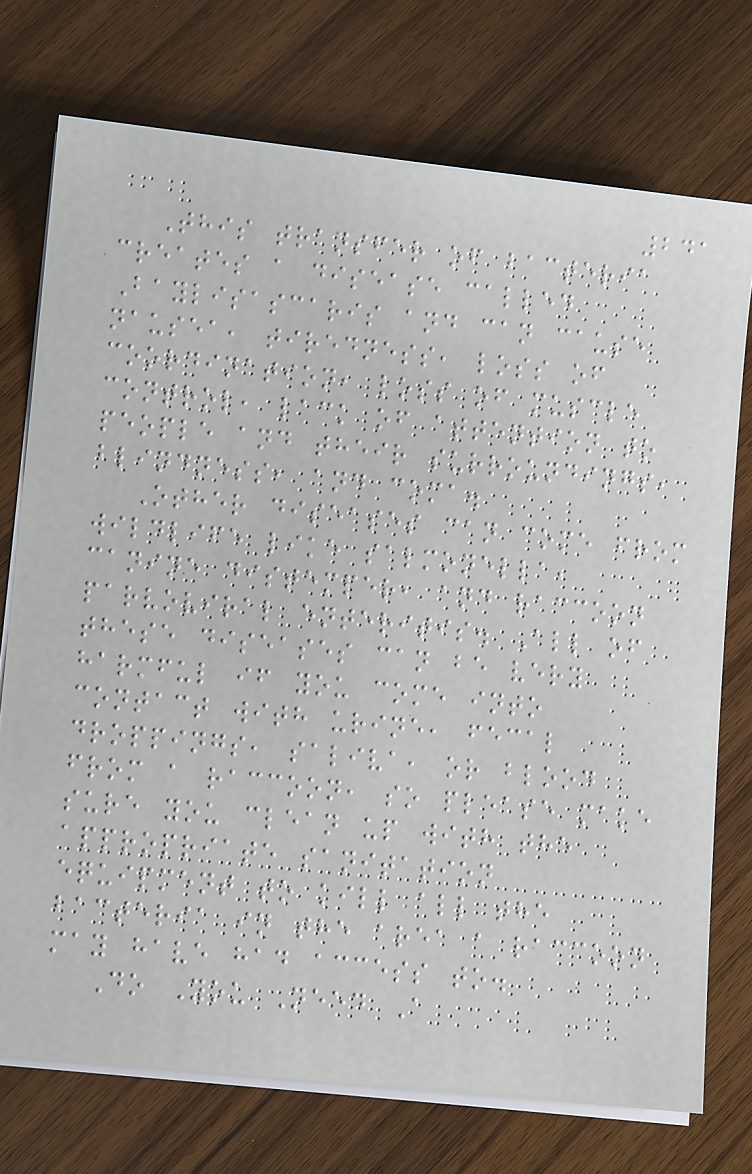241
This transfer of bacteria
creates a disease called
Baylisascaris and can cause
nausea, tiredness, loss of
coordination, loss of muscle
control, lack of attention to
people and their surroundings,
blindness, and coma.
Other diseases can come from
wildlife like salmonella,
canine distemper, and raccoon
parvoviral enteritis. All of
these diseases can be very
harmful if you come into
contact with urine, fecal
droppings, saliva, or blood
from a raccoon, so please make
sure you clean up with the
appropriate sanitation
equipment to kill all the
bacteria in the area a raccoon
may have had access to.
Do You Need A
